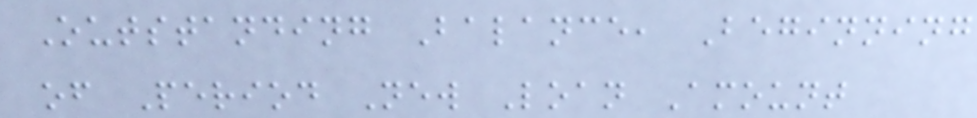Outstanding Balance, Beginning
of Period New Loan Amount
